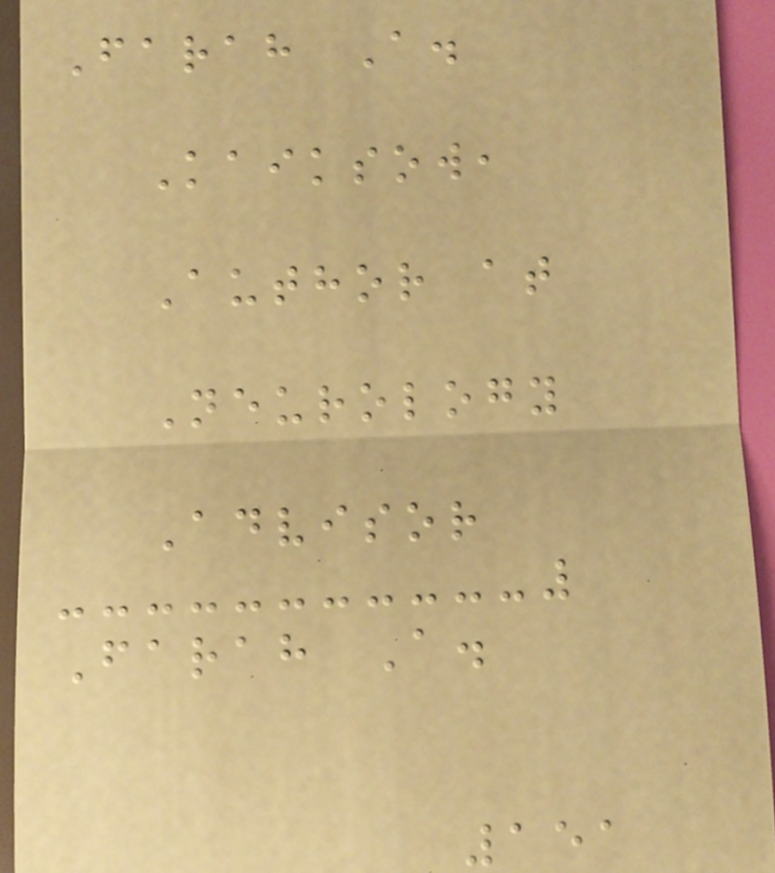Farah A.
Kaiksow,
Author at
Neurology
Advisor
Farah A.
151
